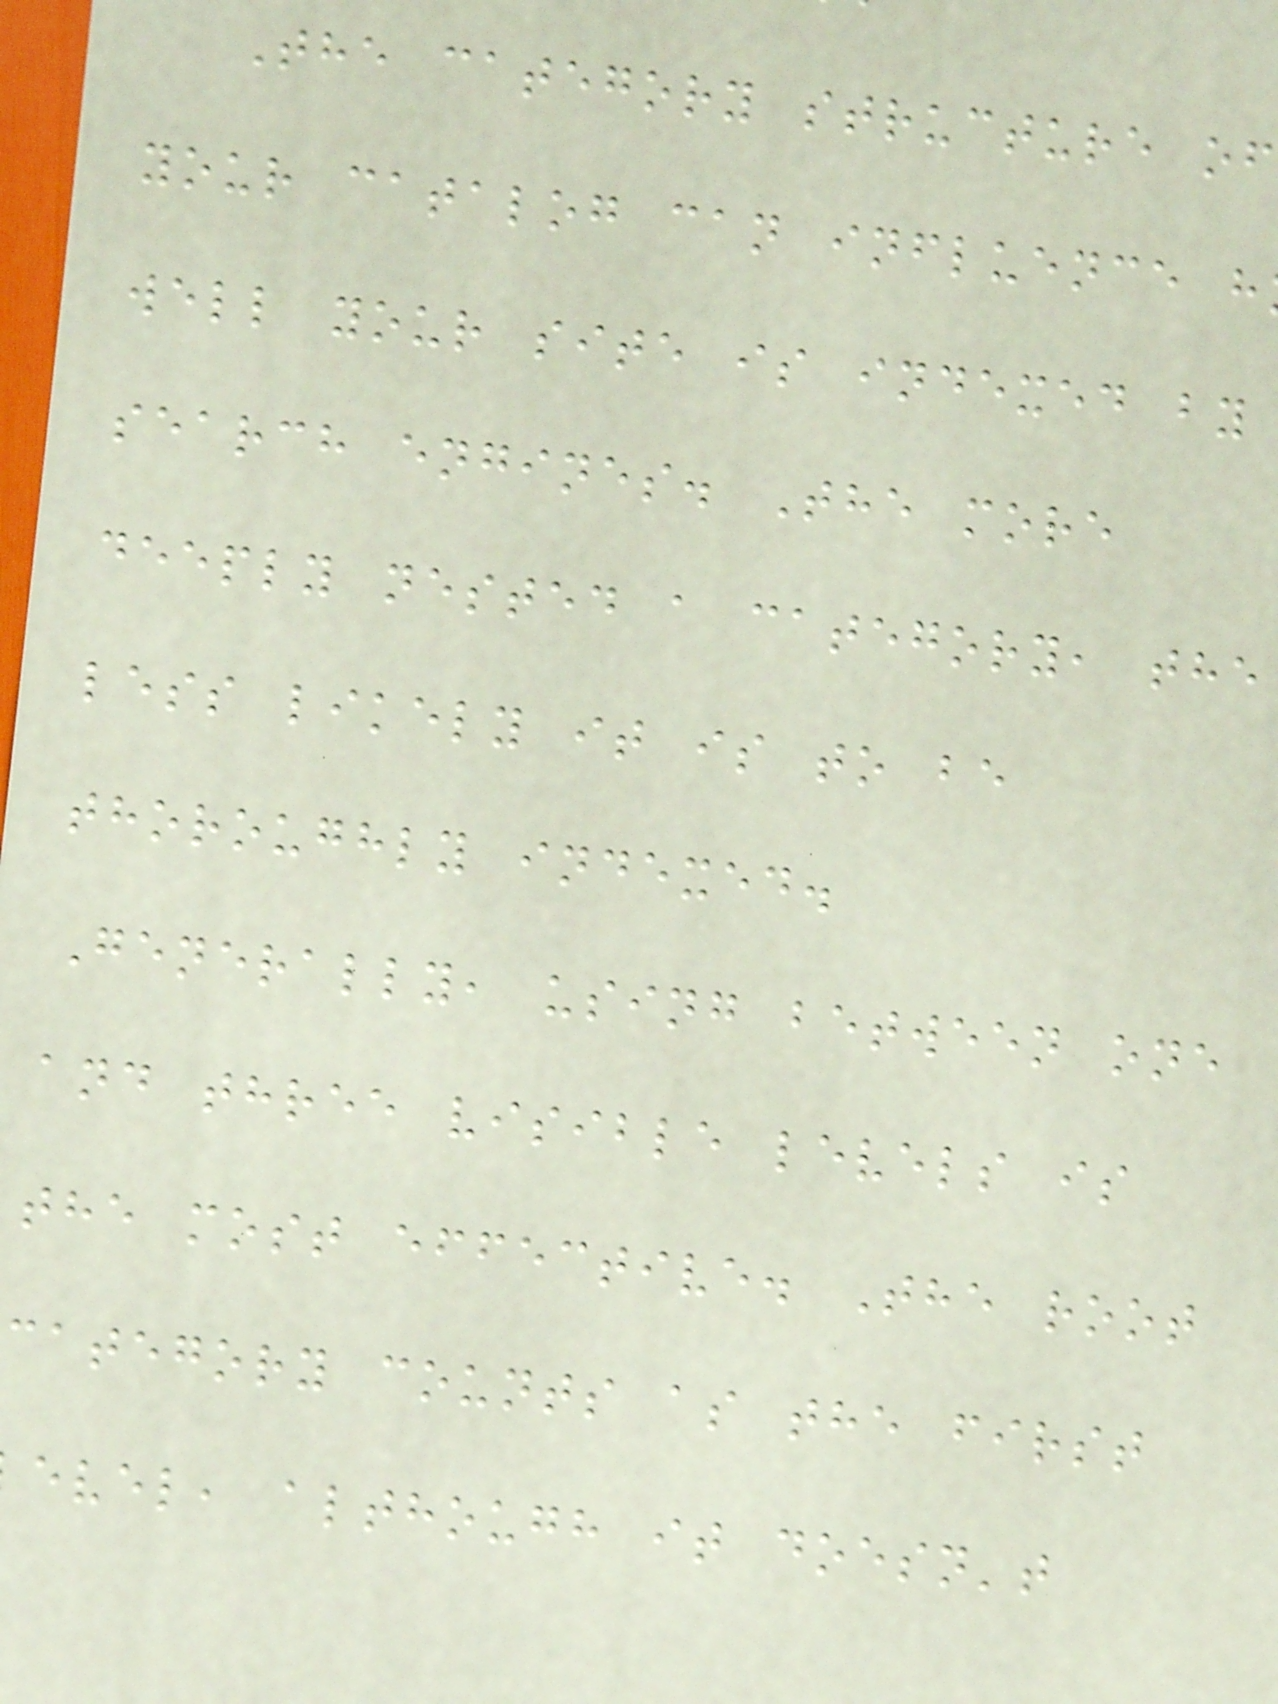The category structure of
your catalog can influence h
well your site is indexed by
search engines. The more
deeply nested a category, the
less likely it is to be
thoroughly indexed.
Generally, using between one
and three visible levels is
the most effective. The root
category counts as the first
evel, although it doesn't
